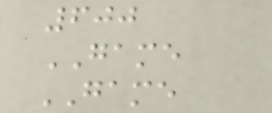600
GAME
GAME
